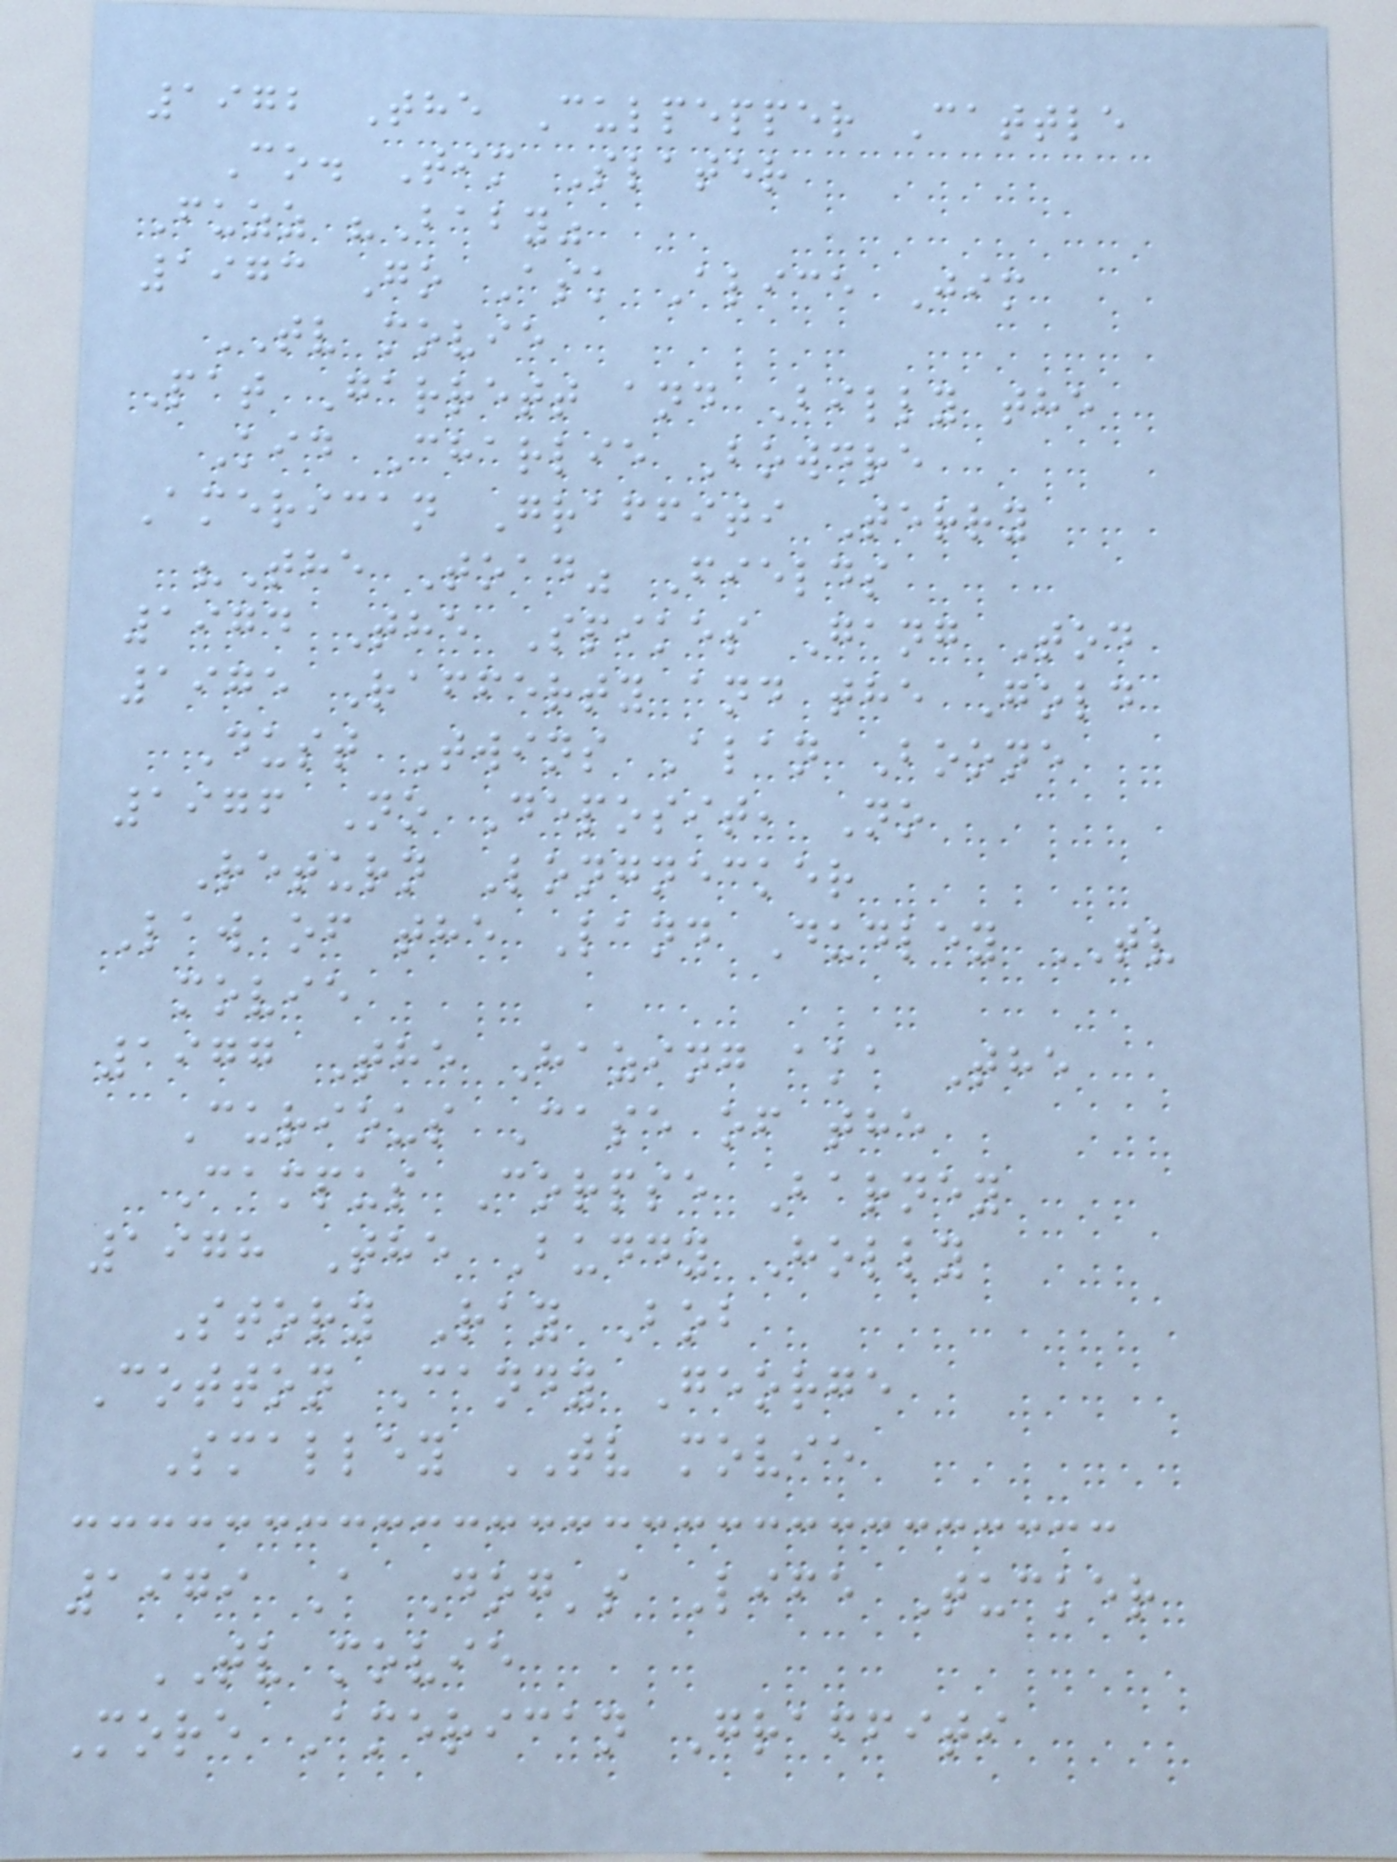1972 The Culpepper Cattle
Co. Tim Slater
Fuzz "Baby"
1973 Go Ask Alice Jim
TV movie
Pat Garrett and Billy the
Kid Charlie Bowdre
American Graffiti Terry
"The Toad" Fields
1974 The Spikes Gang Tod
1975 Rafferty and the Gold
Dust Twins Alan Boone
1976 No Deposit, No
Return Longnecker
Law of the Land Dudley TV
movie
1977 The Hazing aka The
Curious Case of the
Campus Corpse Barney
1978 The Buddy Holly
Story Ray Bob
Cotton Candy George
Smalley TV movie
1979 A Dog's Life Tucker
TV movie
More American Graffiti
